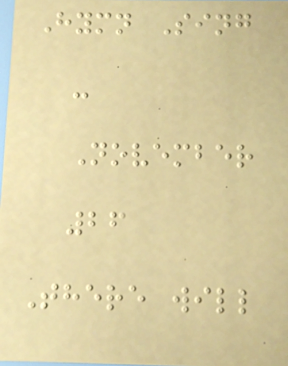Hymn Sing
-
November
26
There will
